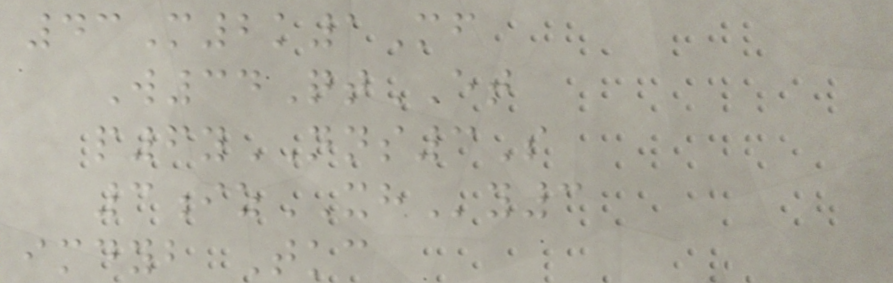43M2k1Mf
W34QtET
p6yNNS3S
3izXHy3
imdyb Tkc
